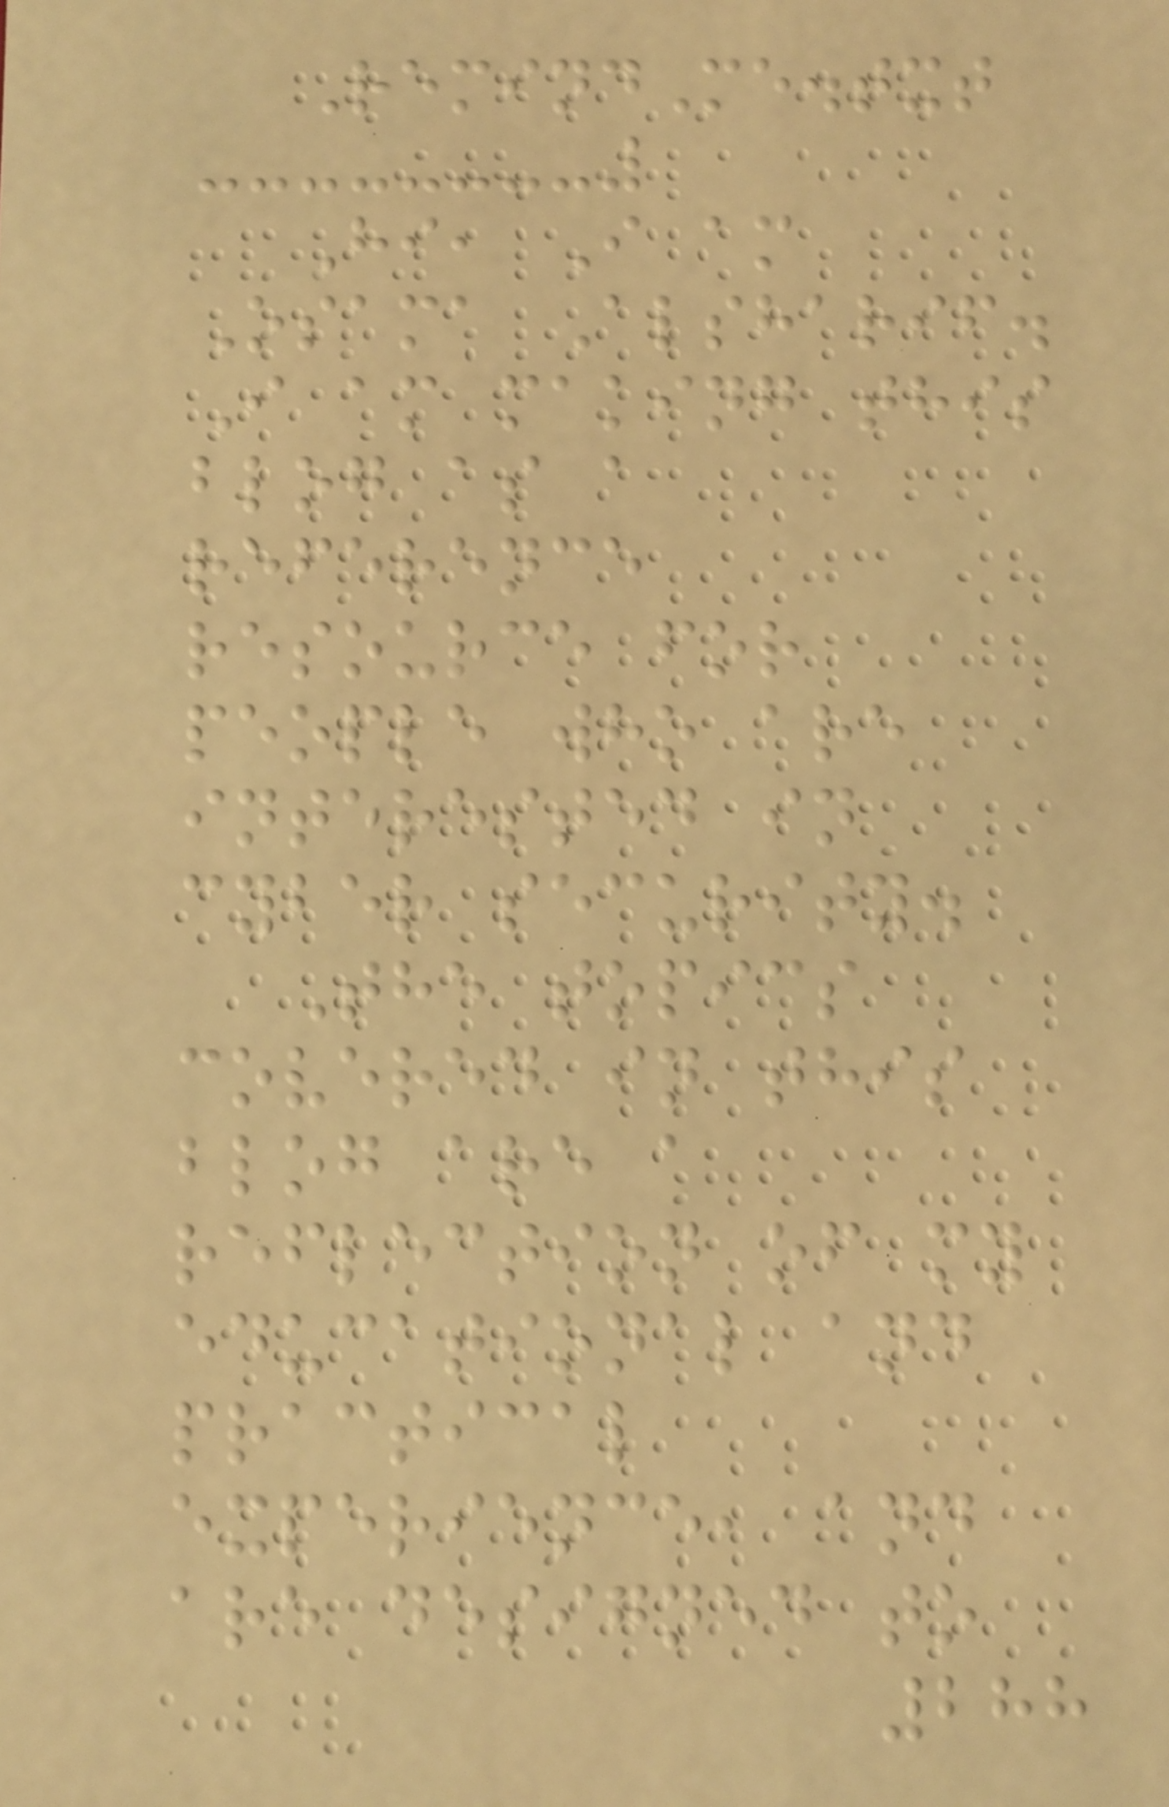RemindMe.txt
Hi, I am
Osama Alsharif.
I am making this
blog as a
reference
resource for
people who are
interested in
cyber security.
The topics
covered in this
blog are a
reflection of my
educational and
practical
experience, and
are designed to
288
